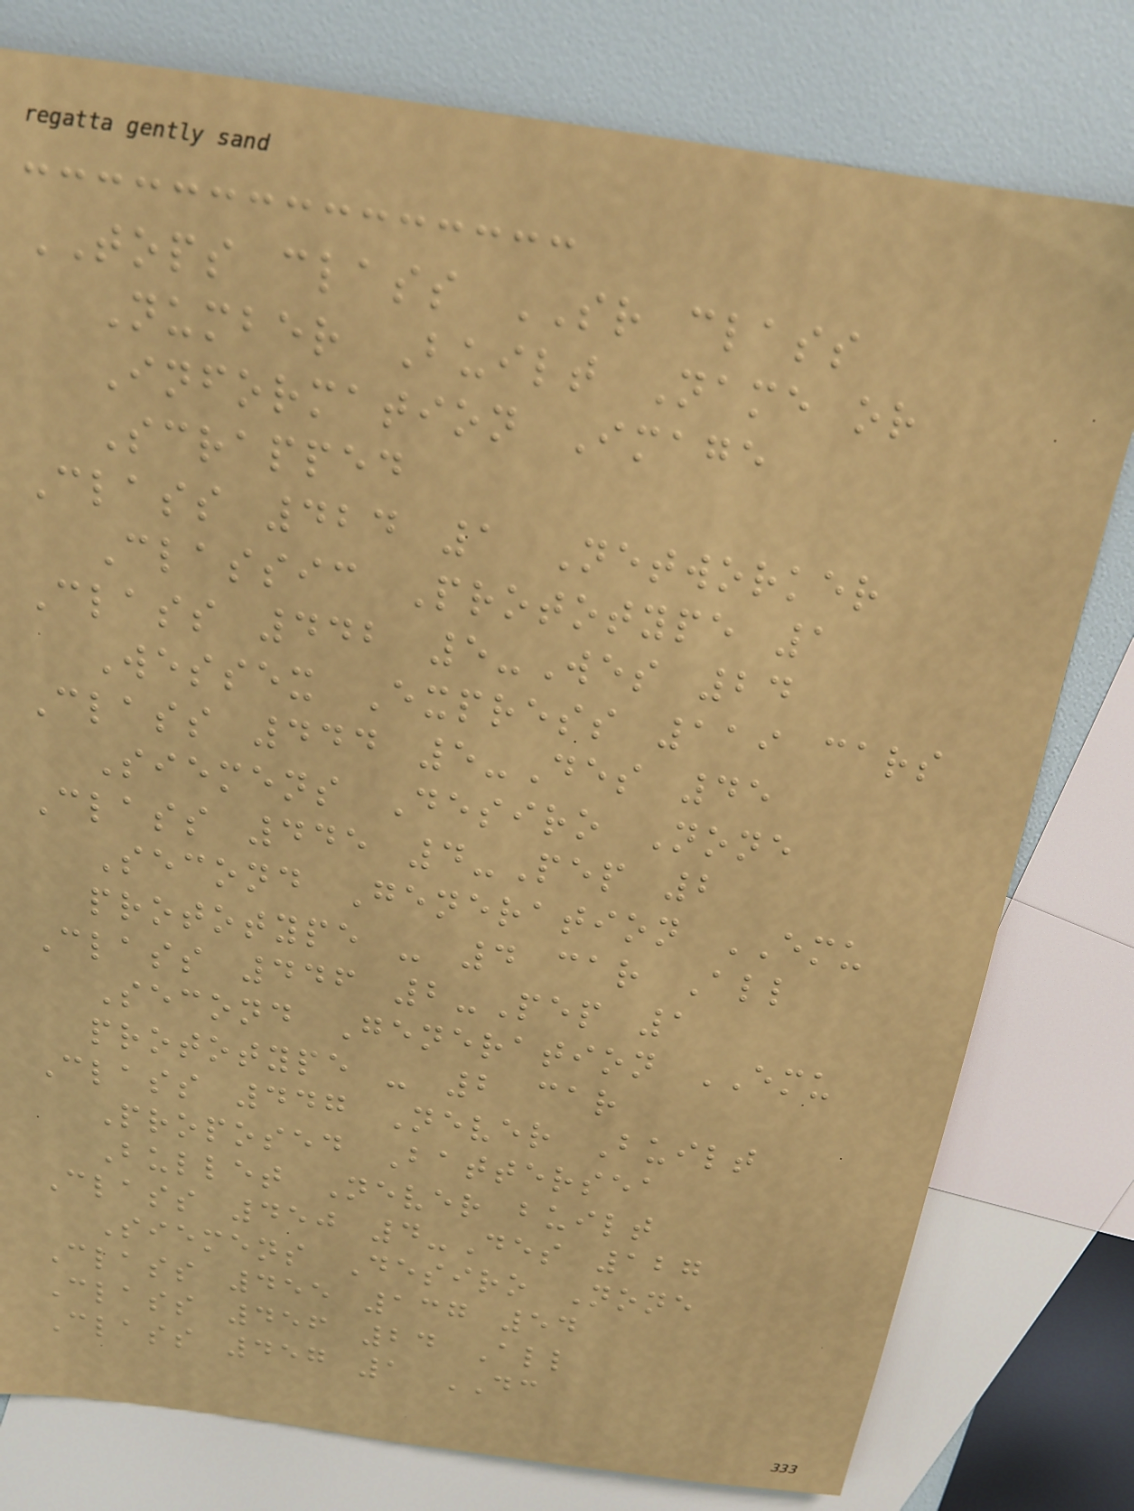TOPS class SR class
Number Built Name or
Information Image
Scrapped
Class 424 1 Networker
Classic Prototype 1
Class 442 5-Wes 24
Wessex Express 119 cars
Class 444 5-Des 45
Siemens Desiro None
Class 445 4-Pep 2
Second Generation EMU
prototype - 4 car All
Class 446 2-Pep 1
Second Generation EMU
prototype - 2 car
Class 447 Never Built
Proposed Battersea
Bullet Never built
Class 450 4-Des 127
Siemens Desiro None
Class 455 137 54
Class 456 24 All
Class 457 1 DC
